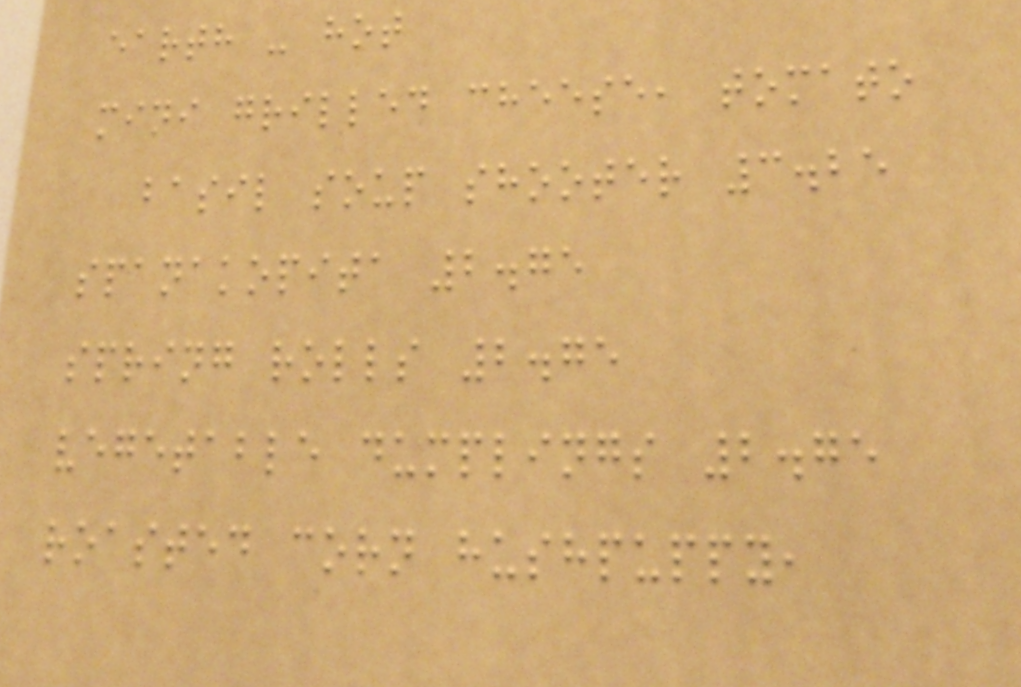earth - hot
mini grilled cheese, tomato
basil soup shooter 3.25
spanakopita 2.75
spring rolls 2.75
vegetable dumplings 2.75
roasted corn hushpuppy,
